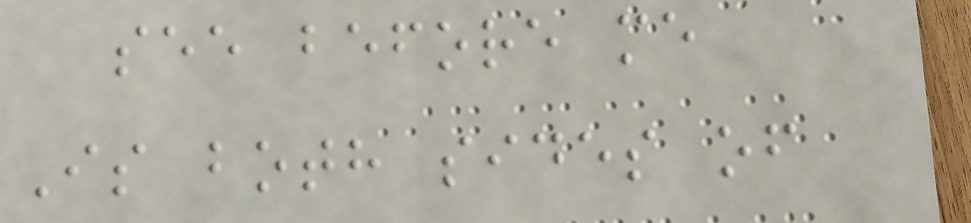see before me
Is both sides of
